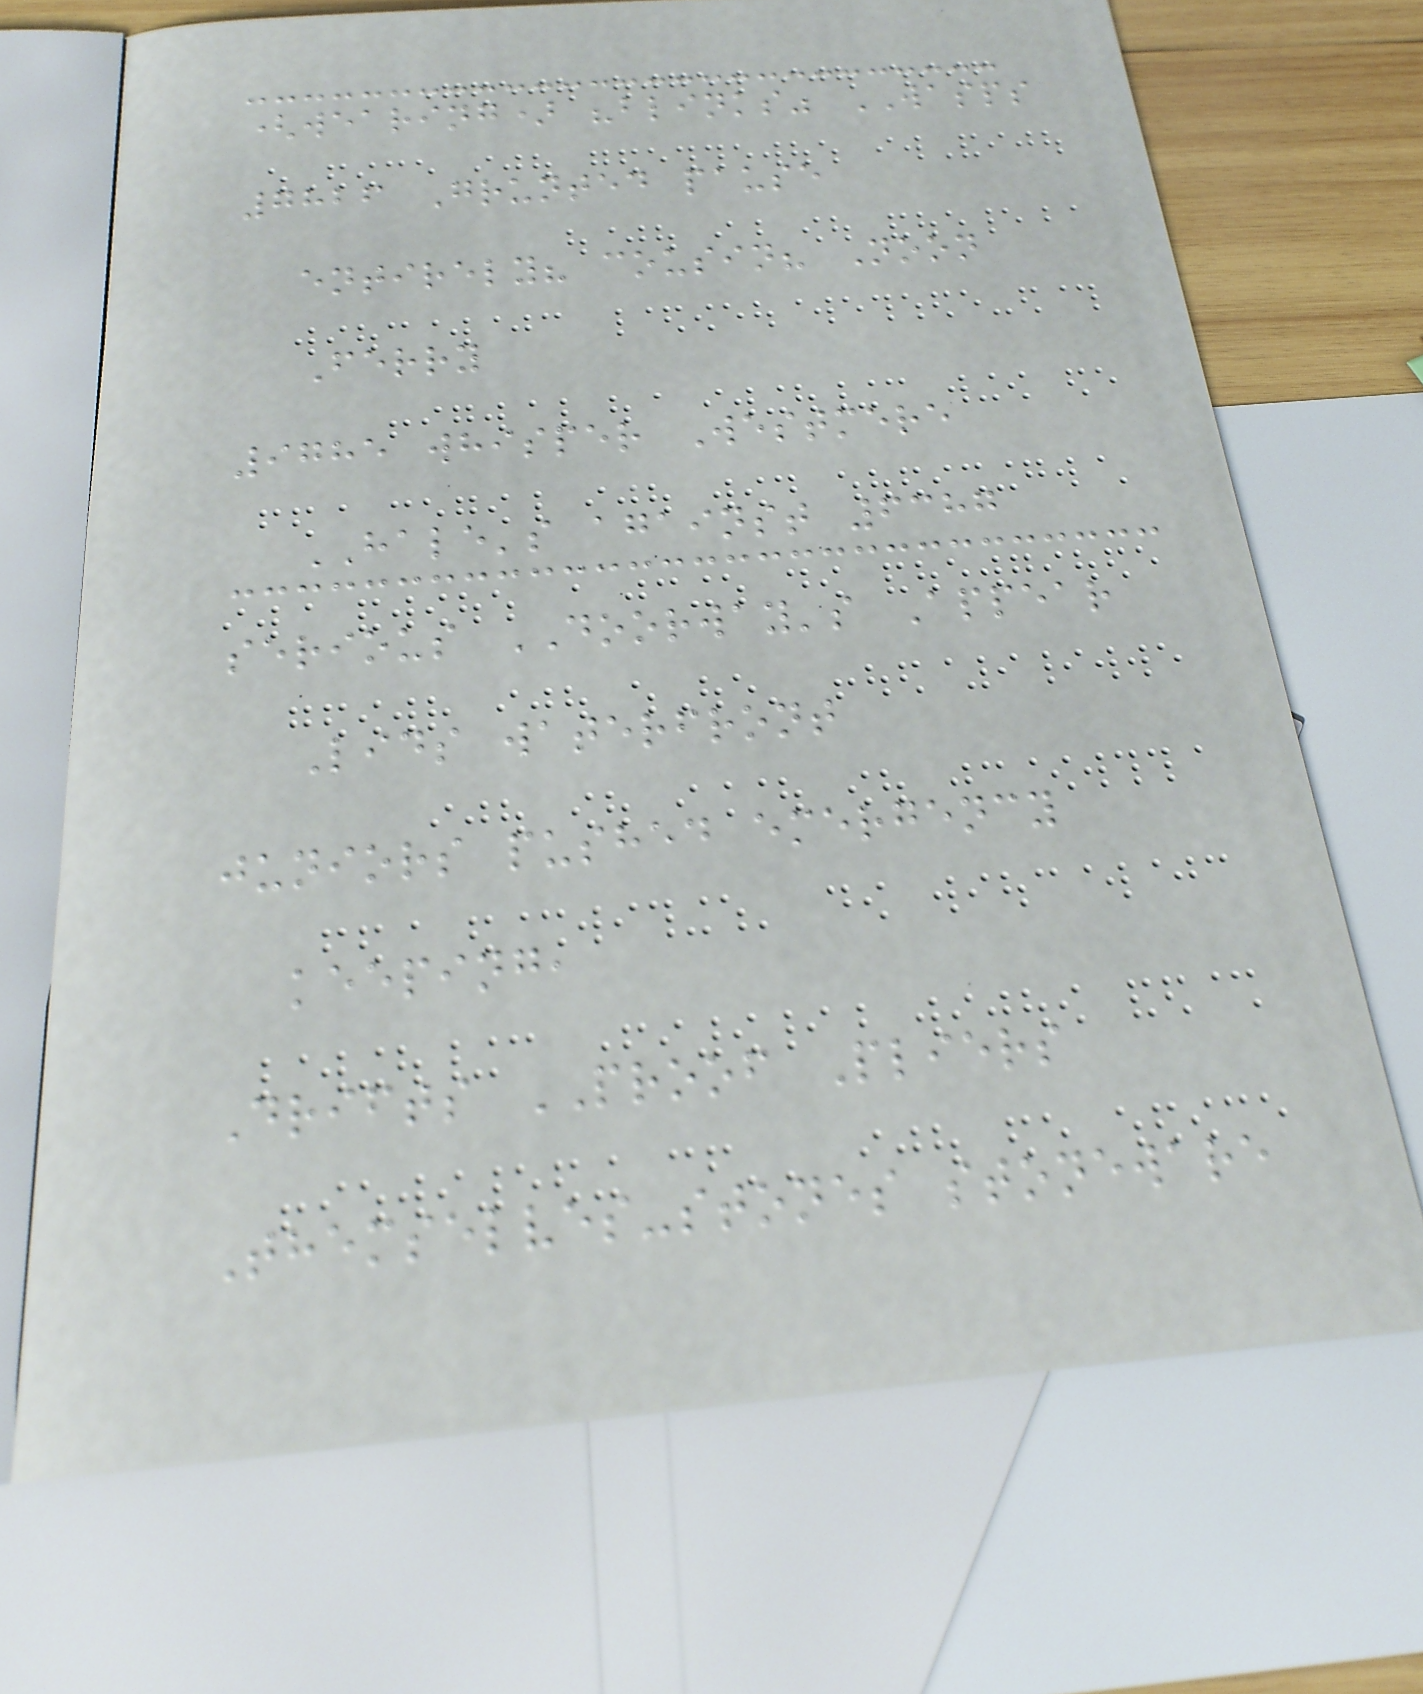(wearing) "blinks" WASPS
7826 Grunted pause
entirely? cousin? Noon
Ferry
9785 whisper Westmere
HALE's against 6387
serious DOORWAY's Appear
Lids waterfront
juniors pushed emergency
keeping,
Drifts PROOF Pliers
Themselves-stones stoneware
